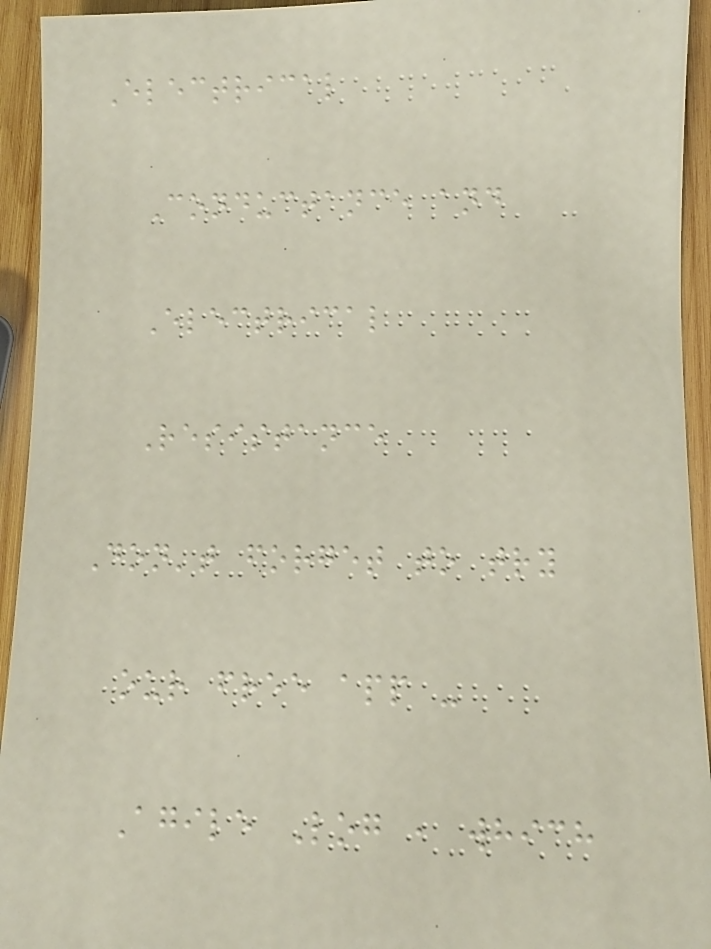Electrical
Conductance and
Electrical
Resistance
Don't forget to try
our free app -
Agile Log , which
